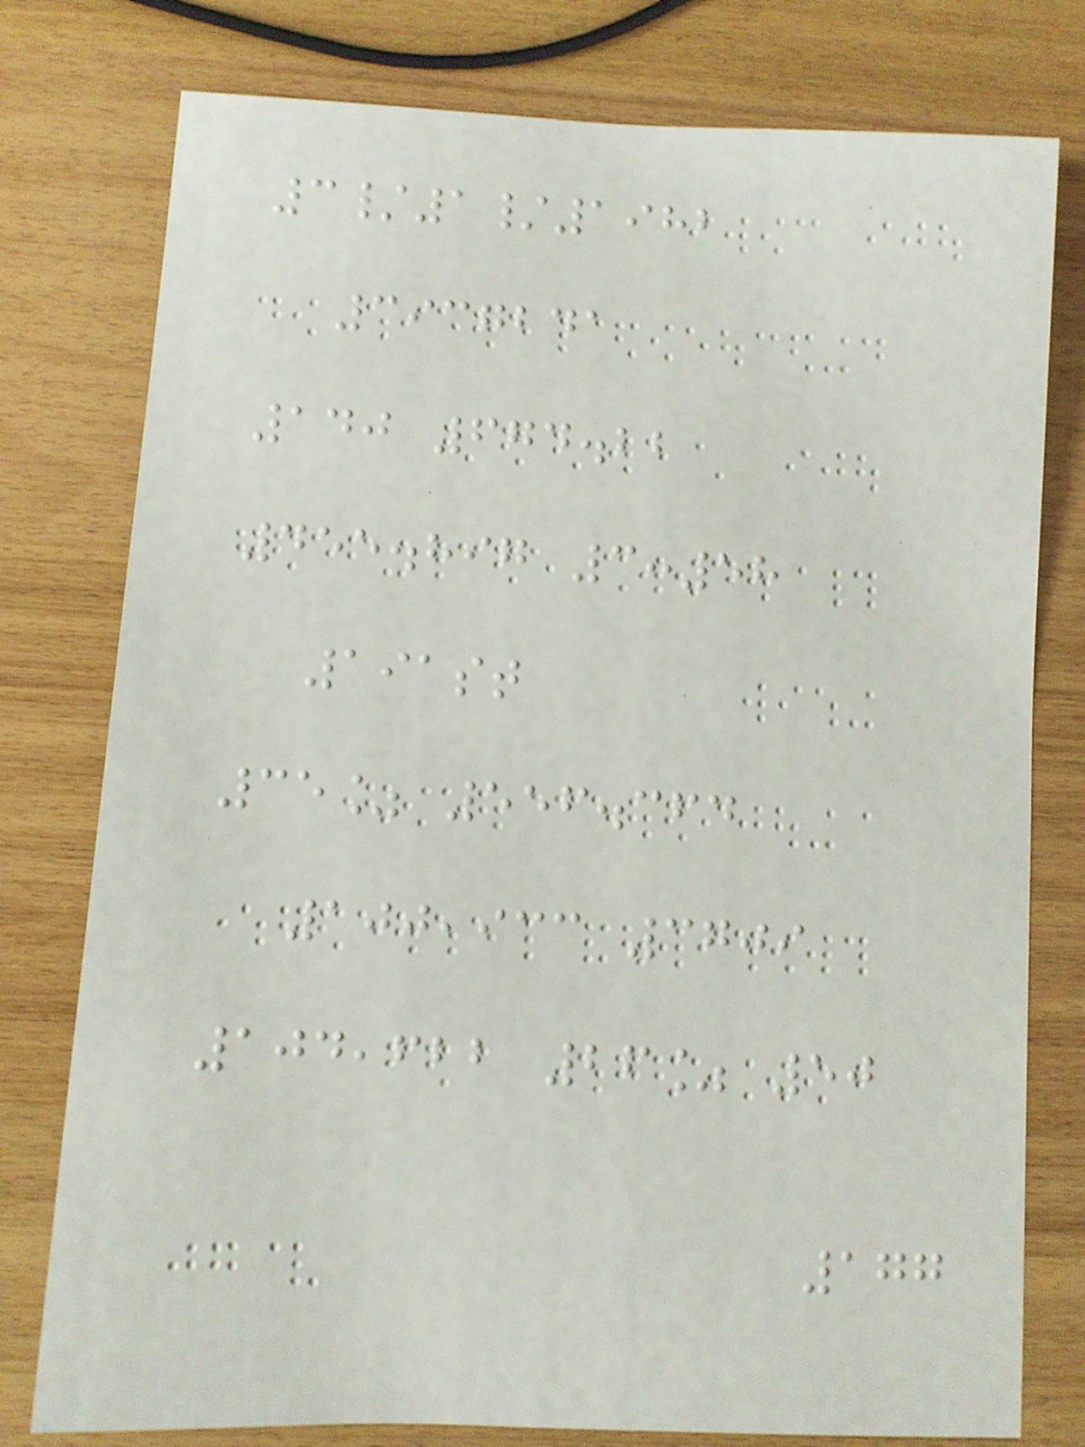3/1/1982
3937241
140 674.22
455.897 3:58
191st
35% 556.364
100,933 3709
104,622 26% 50
177
